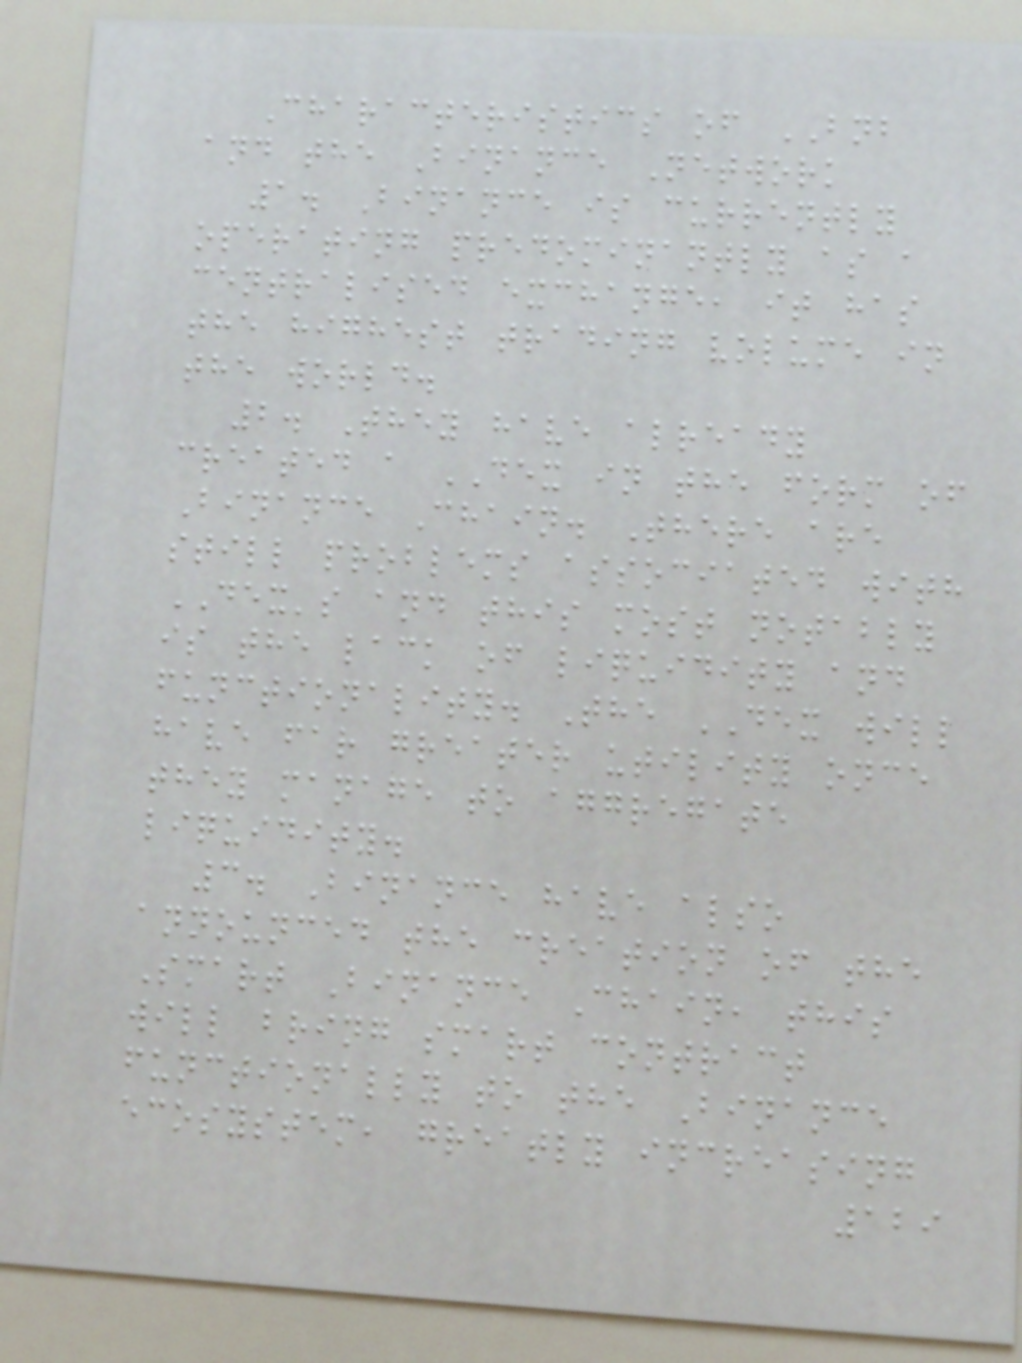Characteristics of BNB
and the Binance Network
1. Binance is currently
operating predominantly as a
centralised exchange, it has
the highest trading volume in
the world.
2. They have already
created a DEX in the form of
Binance Chain. There are
still problems associated with
DEX's and this most notably
is the lack of liquidity and
functionality. The DEX will
have far greater utility once
they manage to aggregate
liquidity.
3. Binance have also
announced the creation of the
Smart Binance Chain, this
will bring smart contract
functionally to the Binance
ecosystem, greatly increasing
129
